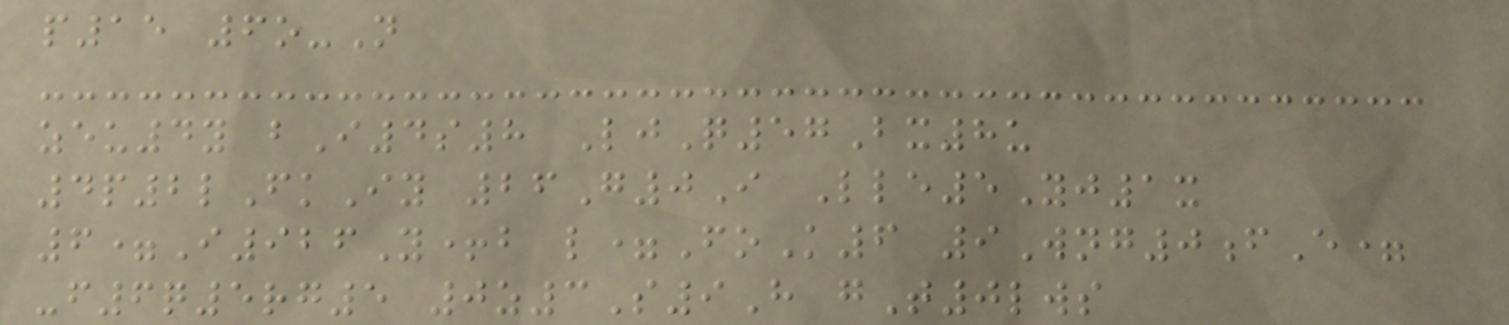p15 6o-N
zeu4y bI4s8 LjQ57Bx8u
4p2lFkIy 26G0I Lle5Yj1x
6=I926Y+b l=FoK6 9Wng0fE=
-f6q5rg5 0z3S9H gT0lws
